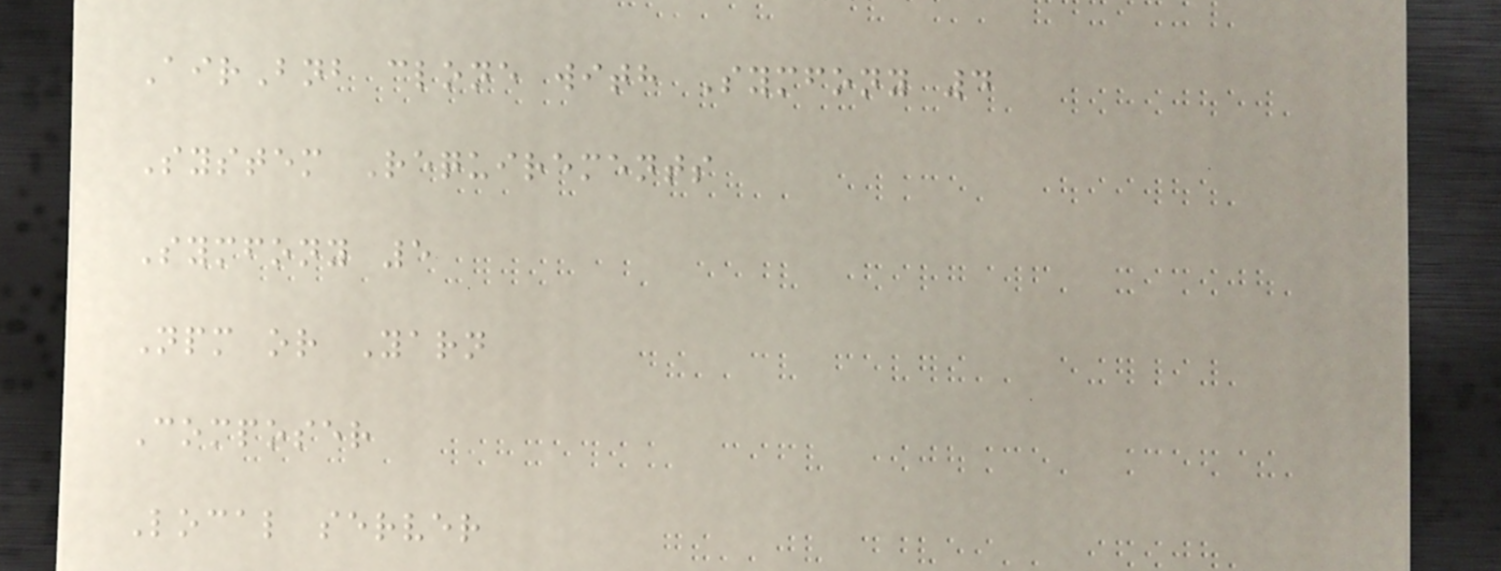AirBnb clone with Symfony 4
System Requirements
Symfony 5
Npm or Yarn
Composer
Local server
